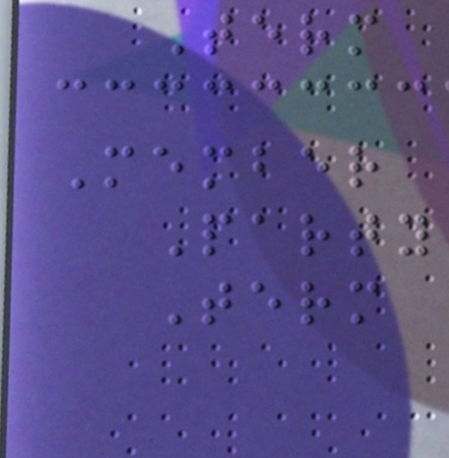Term
Member
Party
Term
